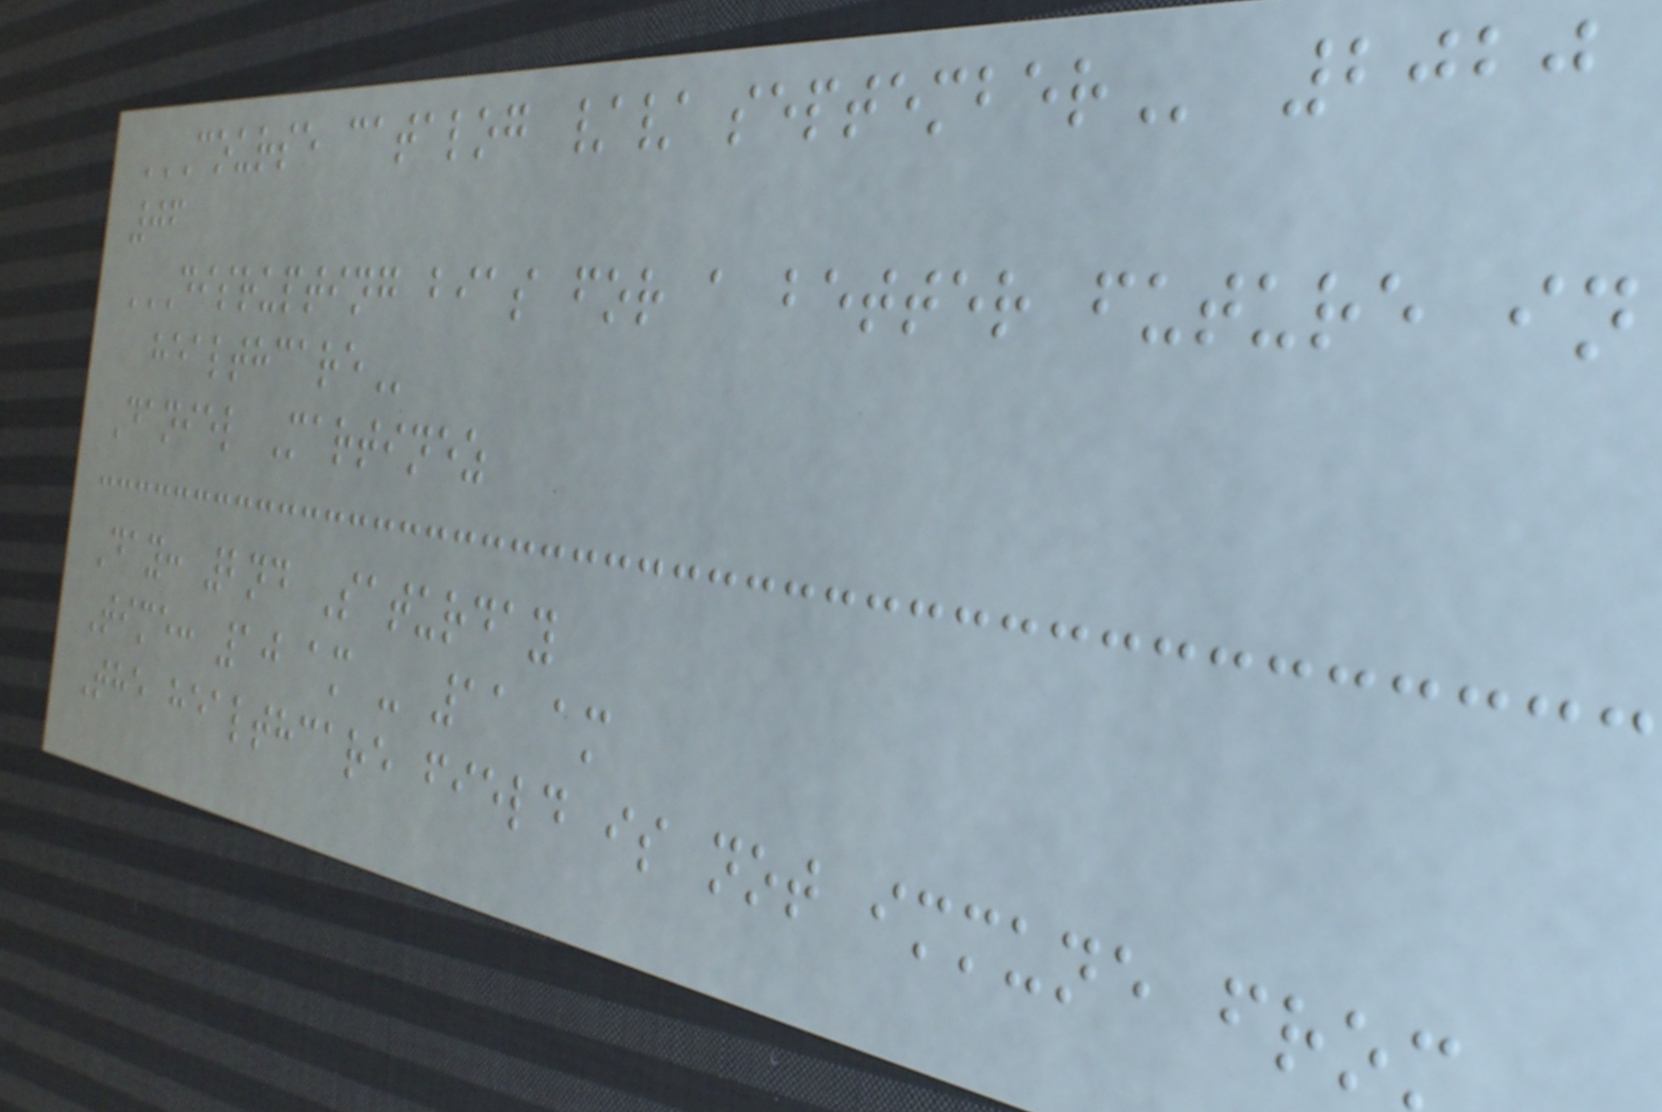COURSE CATALOG // SEPTEMBER 2020
06
DISRUPTING BIAS FOR A BETTER FUTURE IN
HEALTHCARE
Daniel Martinez
Day: 2nd Saturday
Time: 10 am - 11 am
The healthcare field is not immune from
